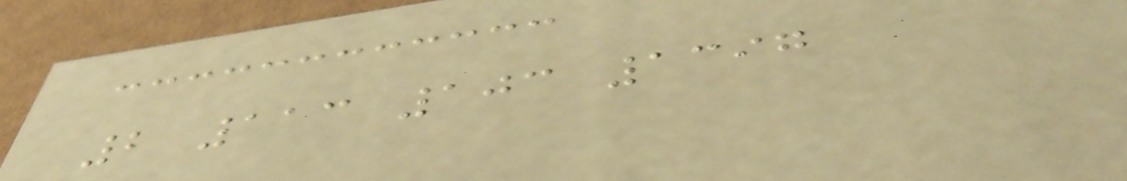2 113 103 1397
